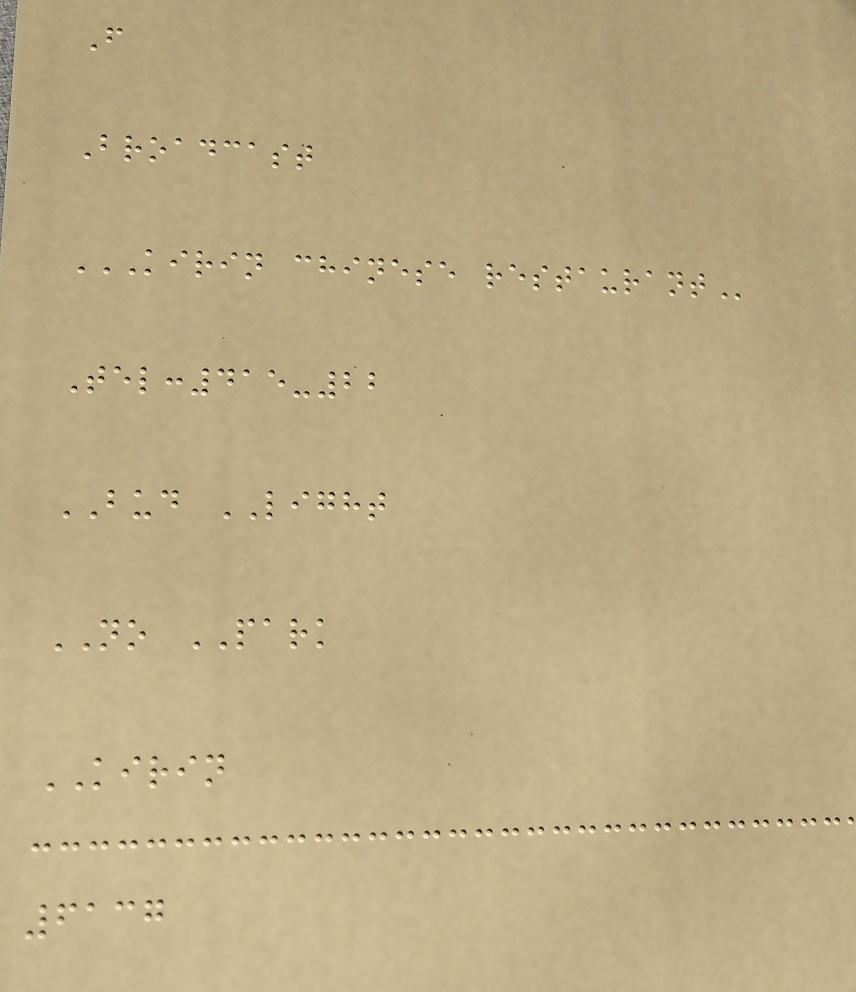F
Broadcast
KIRIN CHINESE RESTAURANT
Tel:415-22
BUD LIGHT
NO PARK
KIRIN
6137
